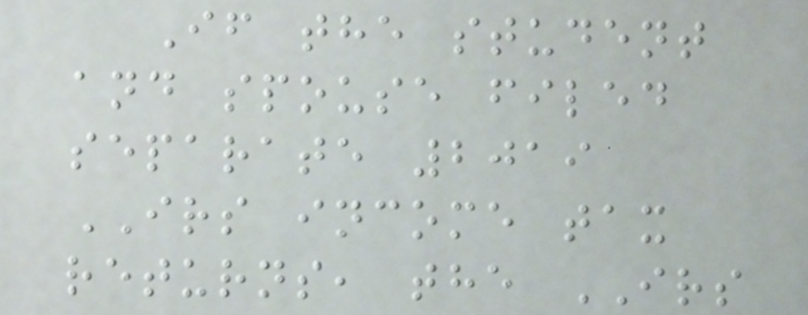If the student
and spouse filed
separate 2019
IRS income tax
returns, the IRS
